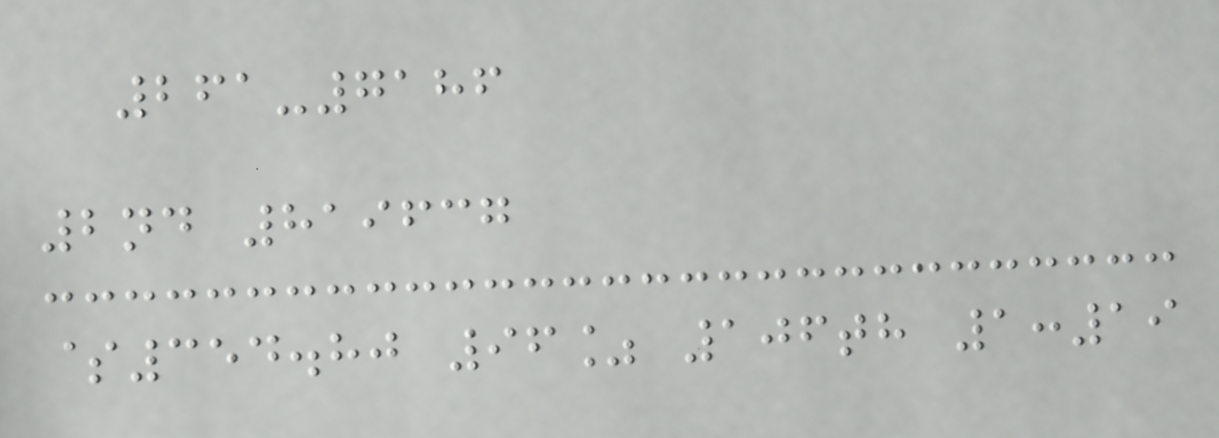261-7186
2nd 819637
$354.80 96% 106th 1:19
